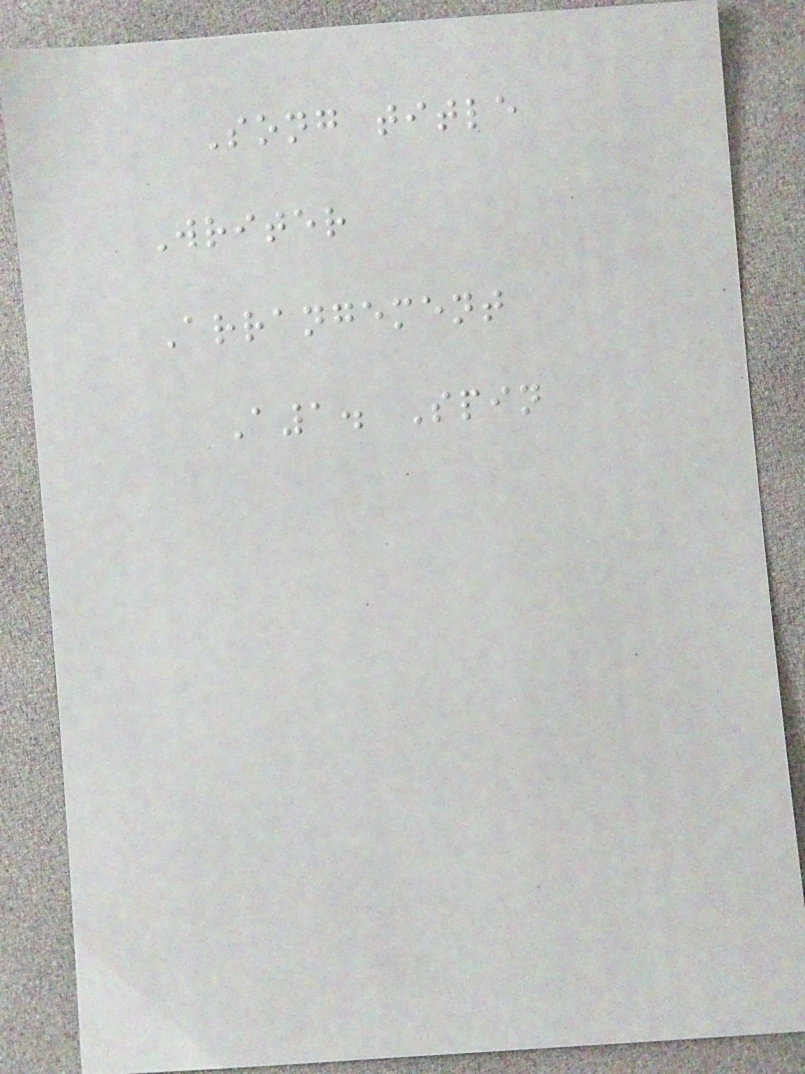Song title
Writer
Arrangement
A1. Spin
